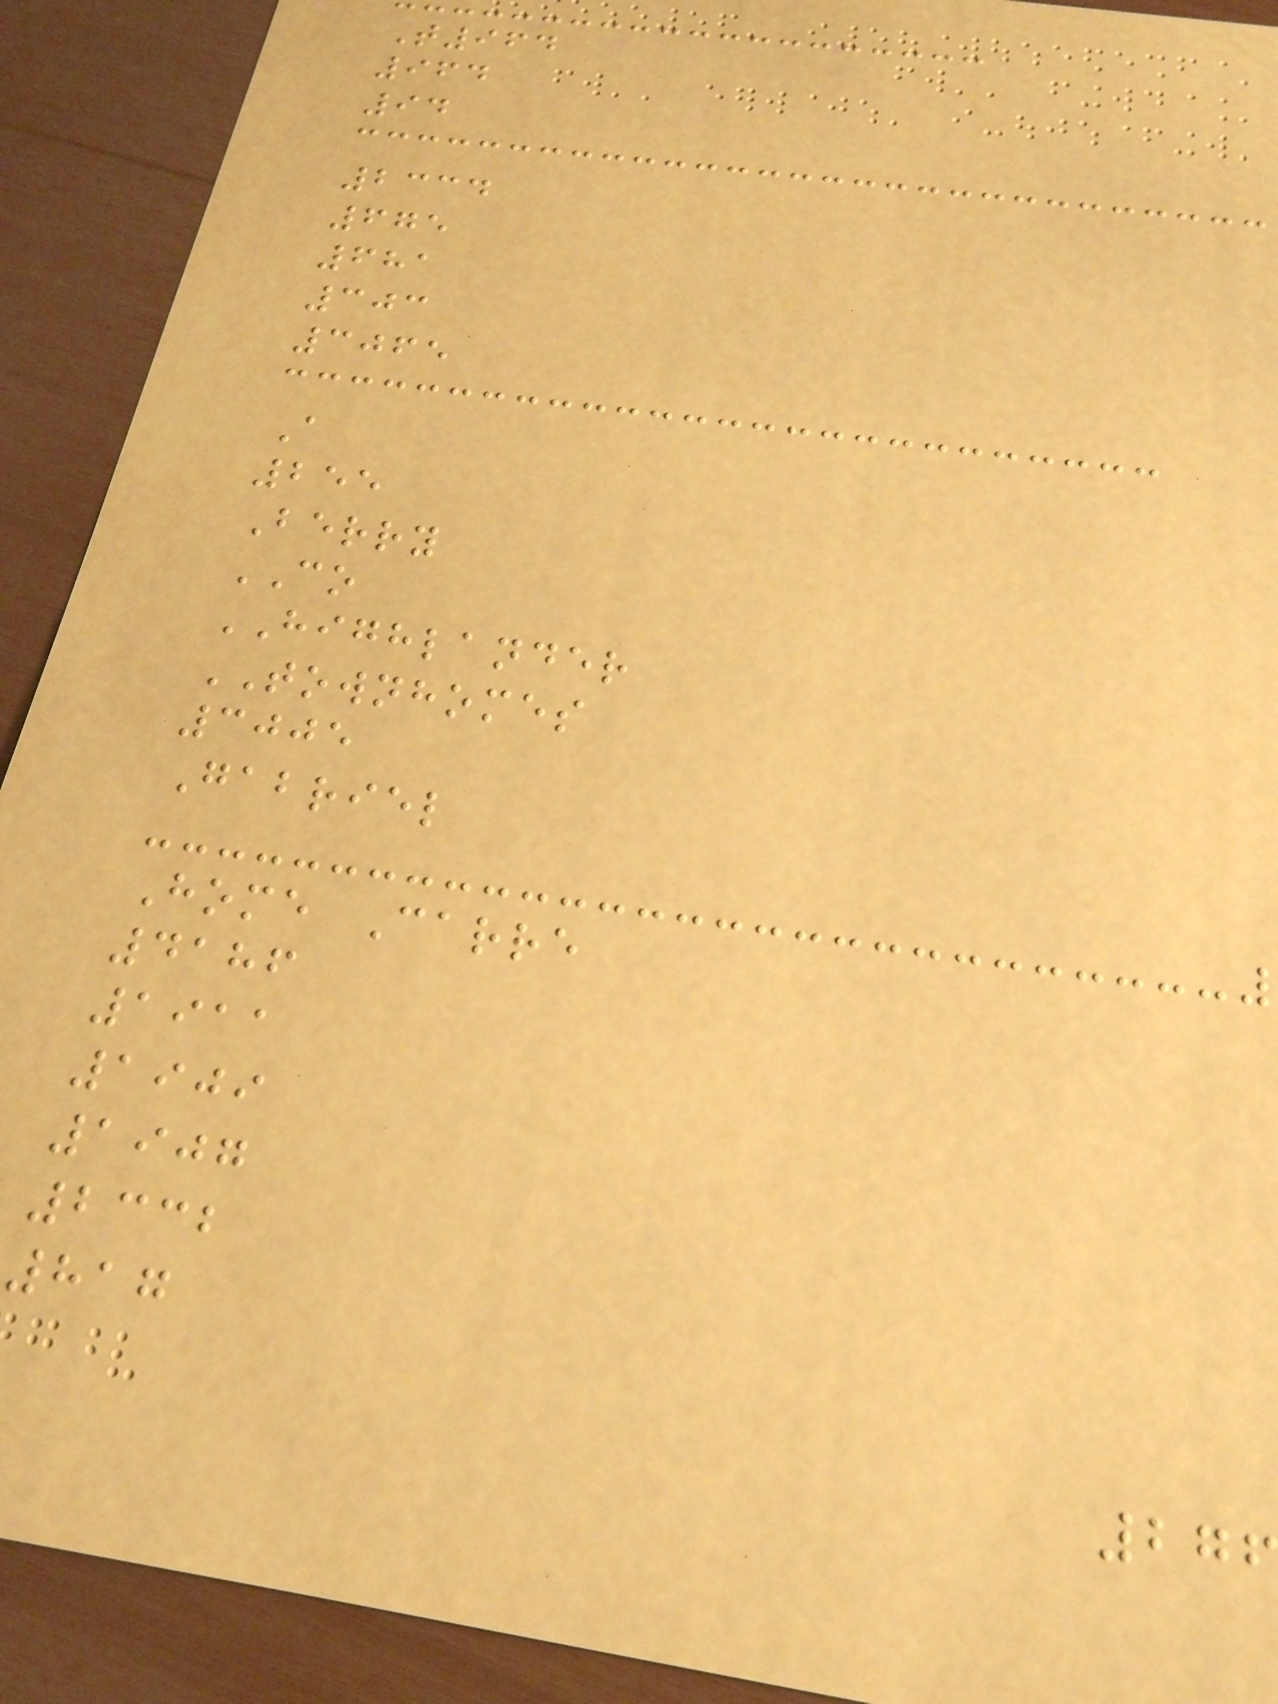T964
964
94
2334
675
681
303
3065
A
255
Berry
CO
HIGHLANDER
TOWNHOMES
3005
Gabriel
Home Carre
4186
1911
1909
1907
2332
817
276
